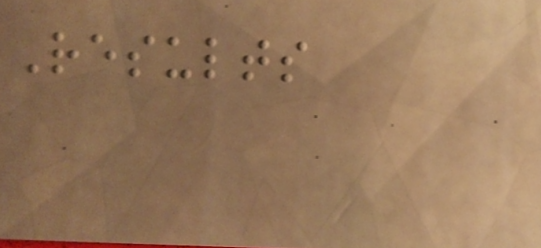Results
